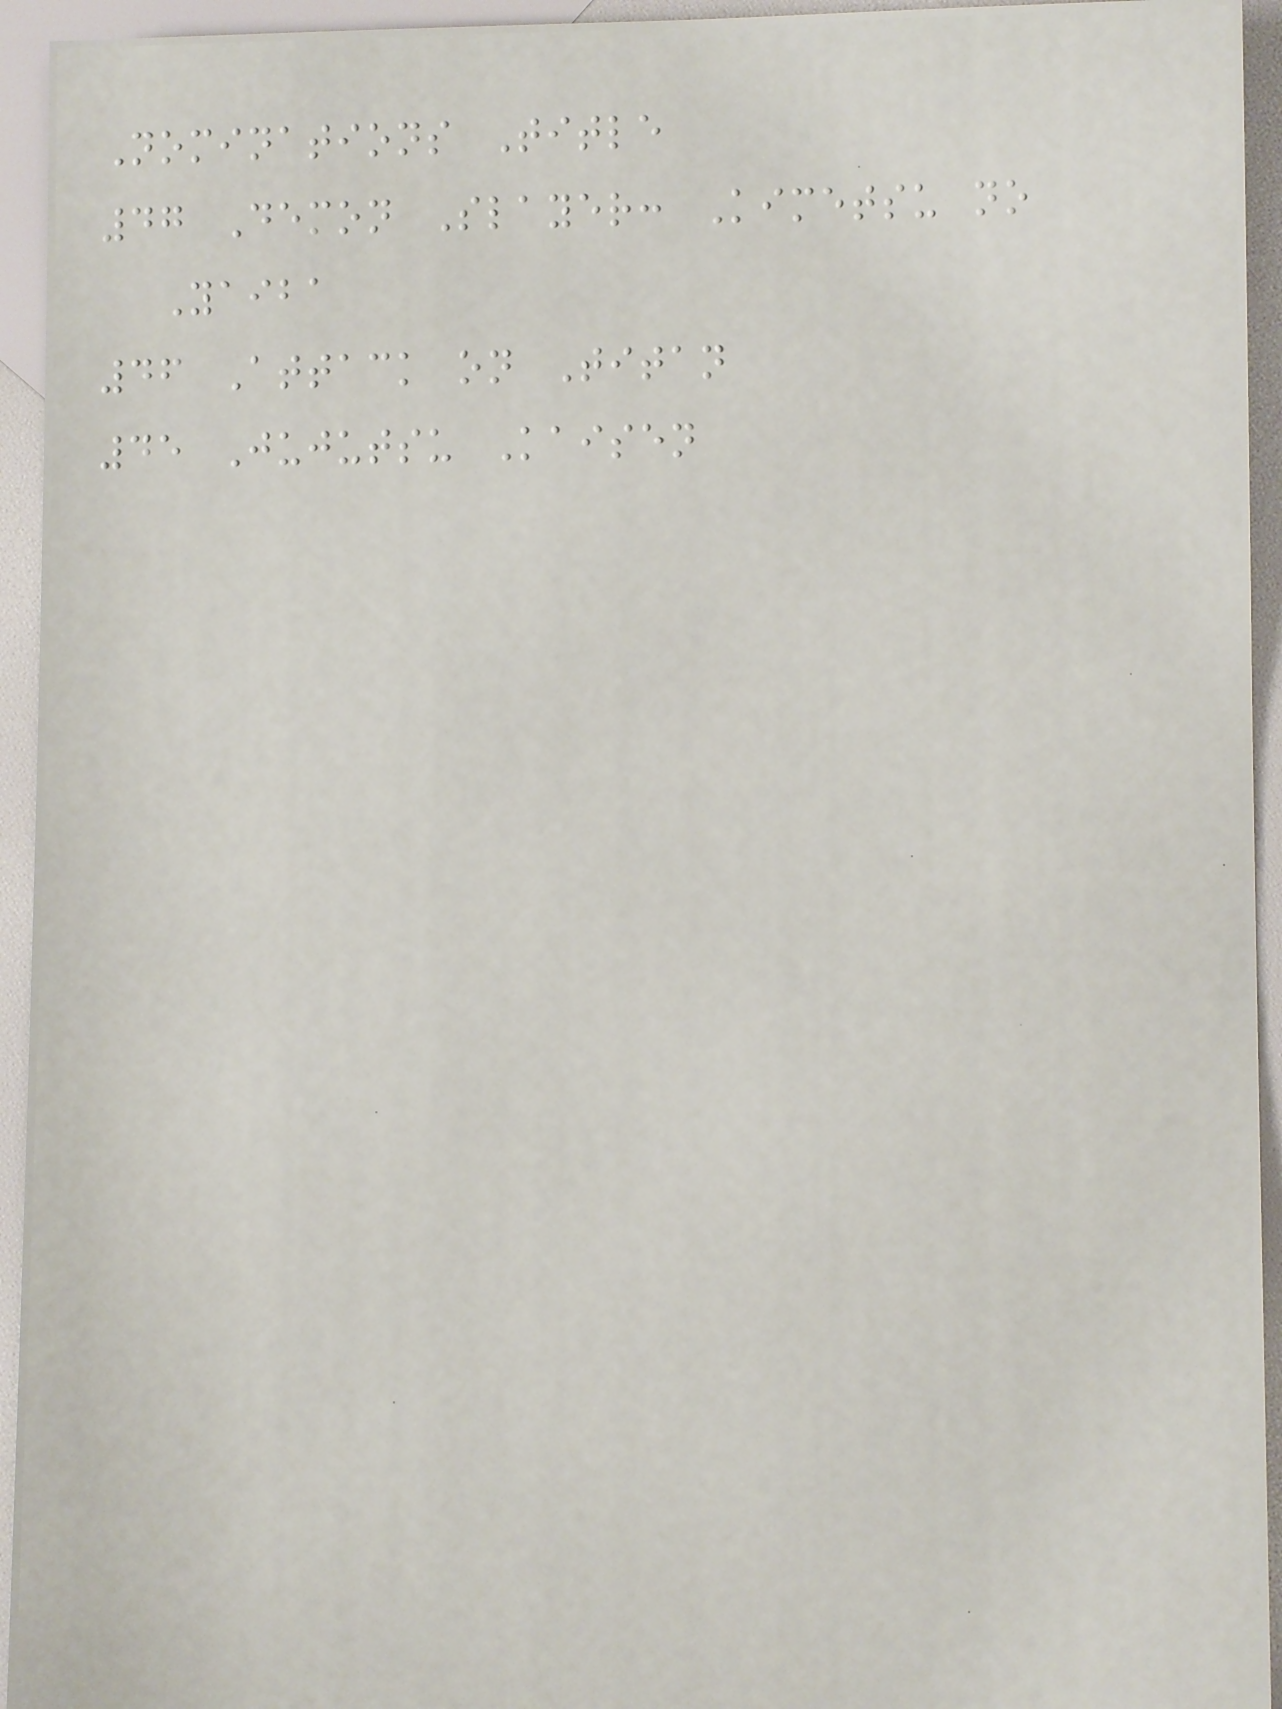Nominations Title
47 Demon Slayer: Kimetsu no
Yaiba
46 Attack on Titan
45 Jujutsu Kaisen
